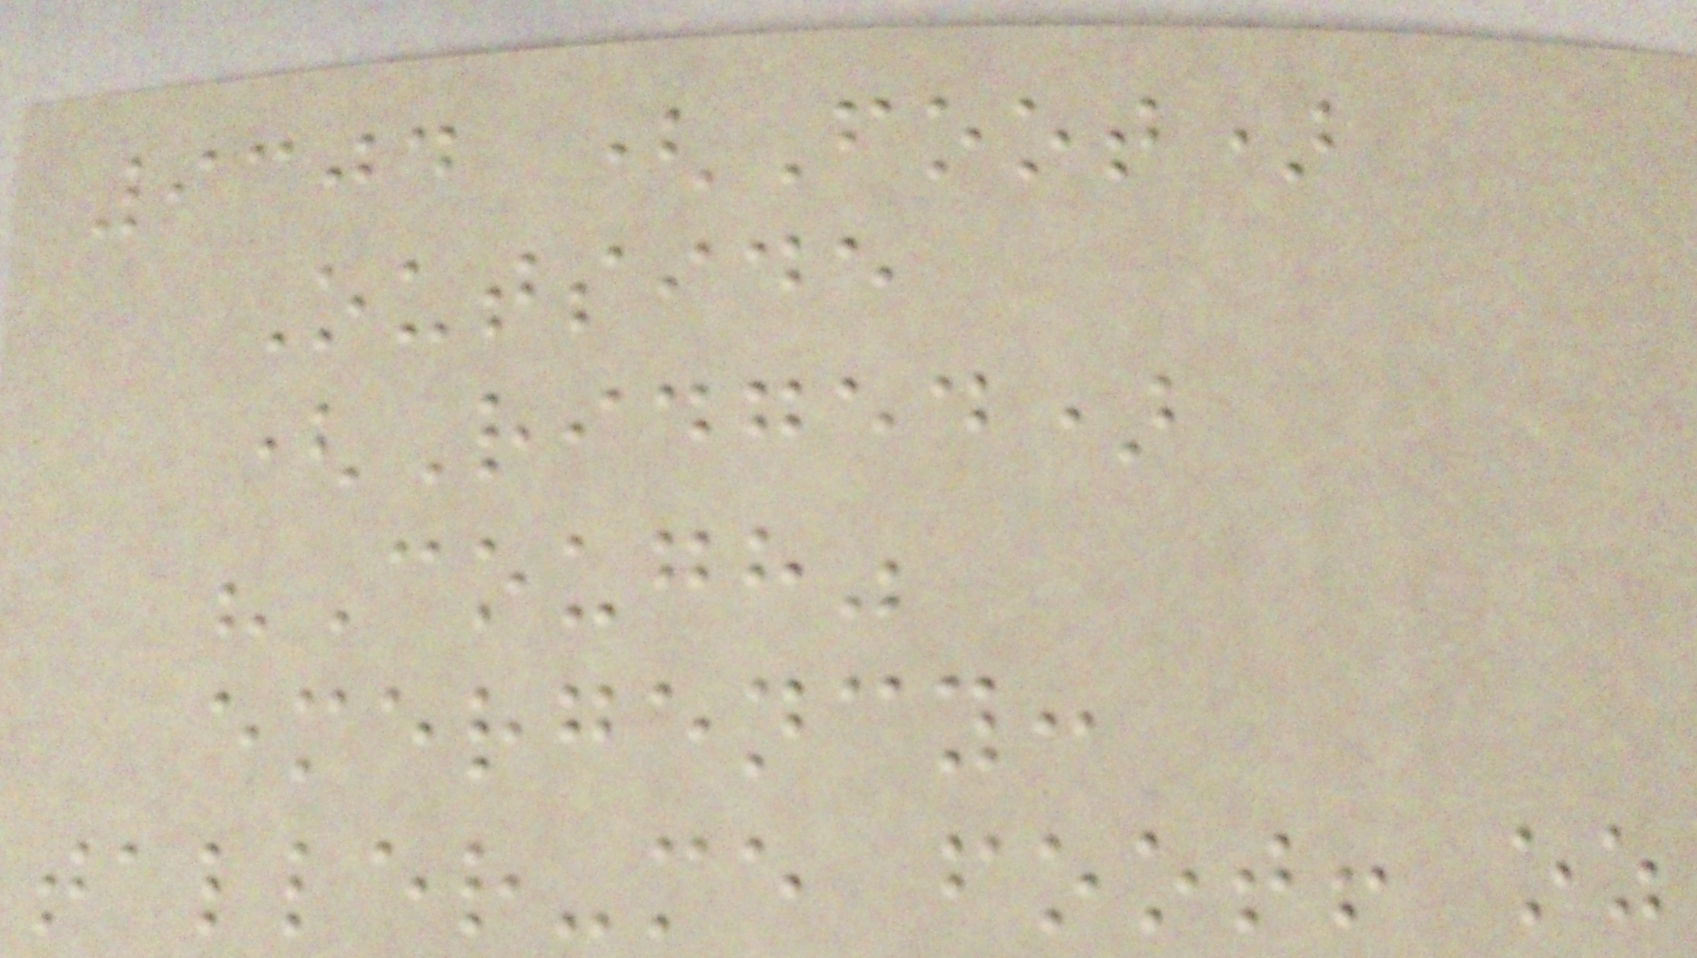9304 (Foot)
Outside
(Ridged)
"Cough"
emergency:
taller-me foot! oz
